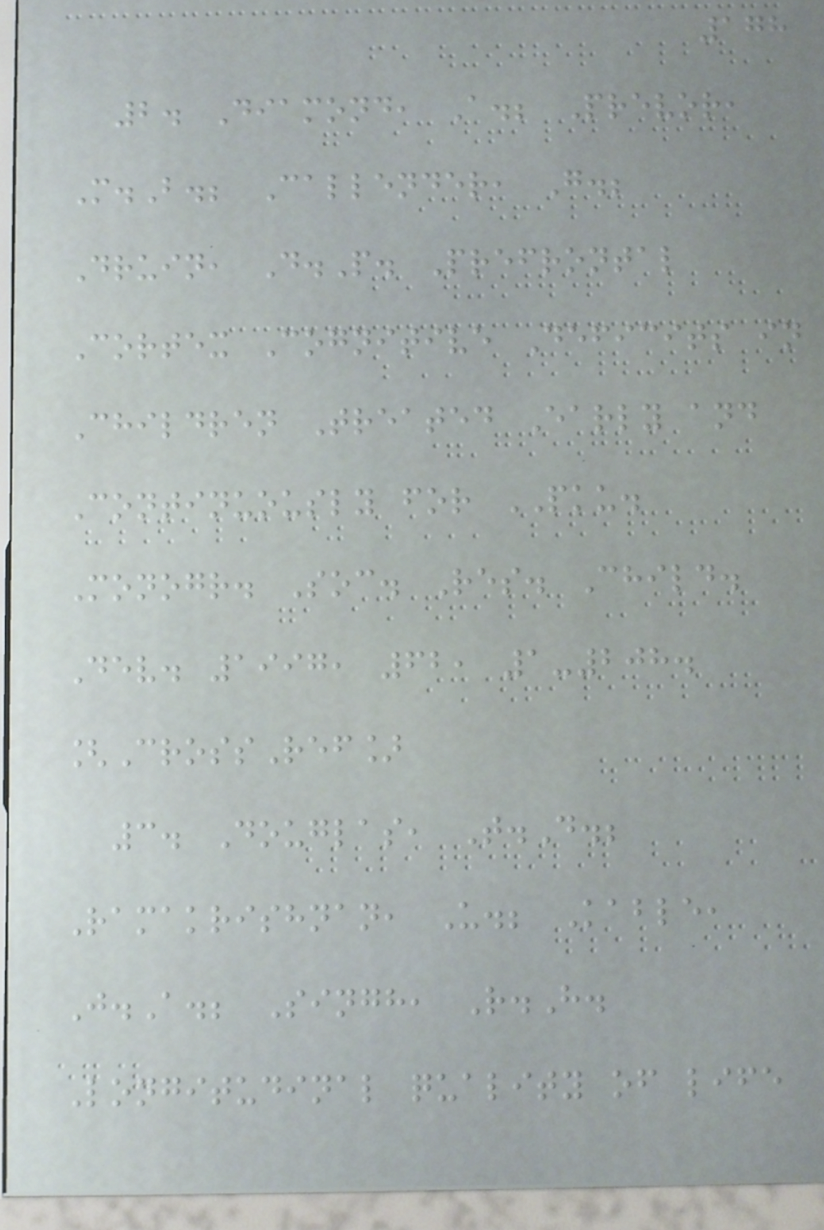178
2. Diamond, A.; Prevor,
M.B.; Callender, G.;
Druin, D.P. Prefrontal
Cortex Cognitive Deficits in
Children Treated Early and
Continuously for PKU.
Monogr. Soc. Res. Child.
Dev. 1997, 62, 1-208.
[CrossRef]
3. Douglas, T.D.;
Ramakrishnan, U.; Kable,
J.A.; Singh, R.H.
Longitudinal quality of life
